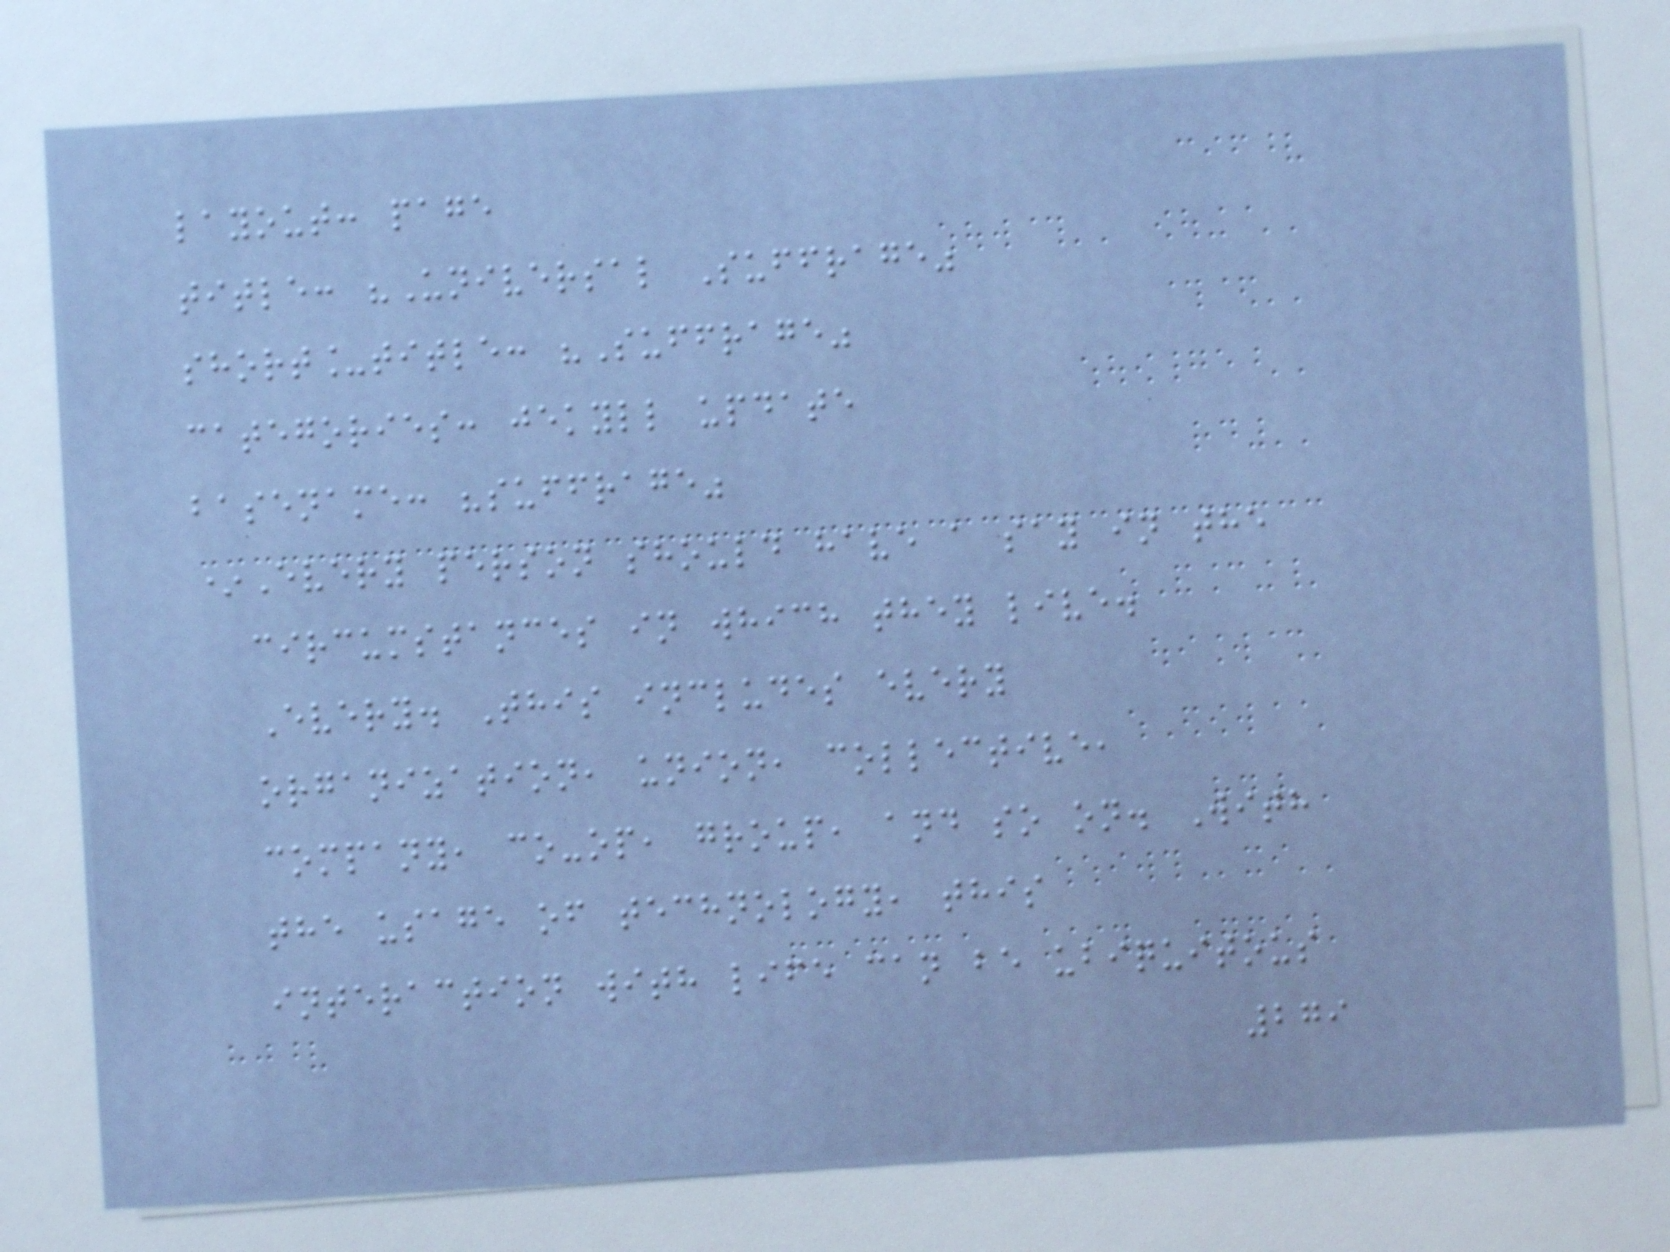layout: page
title: "Universal Suffrage"
short_title: "Suffrage"
categories: jekyll update
basename: "suffrage"
*Every person should have a say in the
circumstances in which they live.
Every. This includes every
organization, union, collective,
company, co-op, group, and so on. With
the usage of technology, this
interaction with life can be ubiquitous
279
